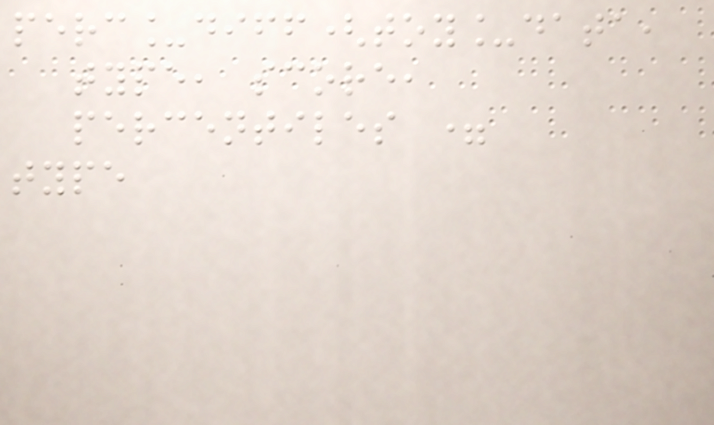perc_diff(toy_data,
type, score,
percentiles =
type
